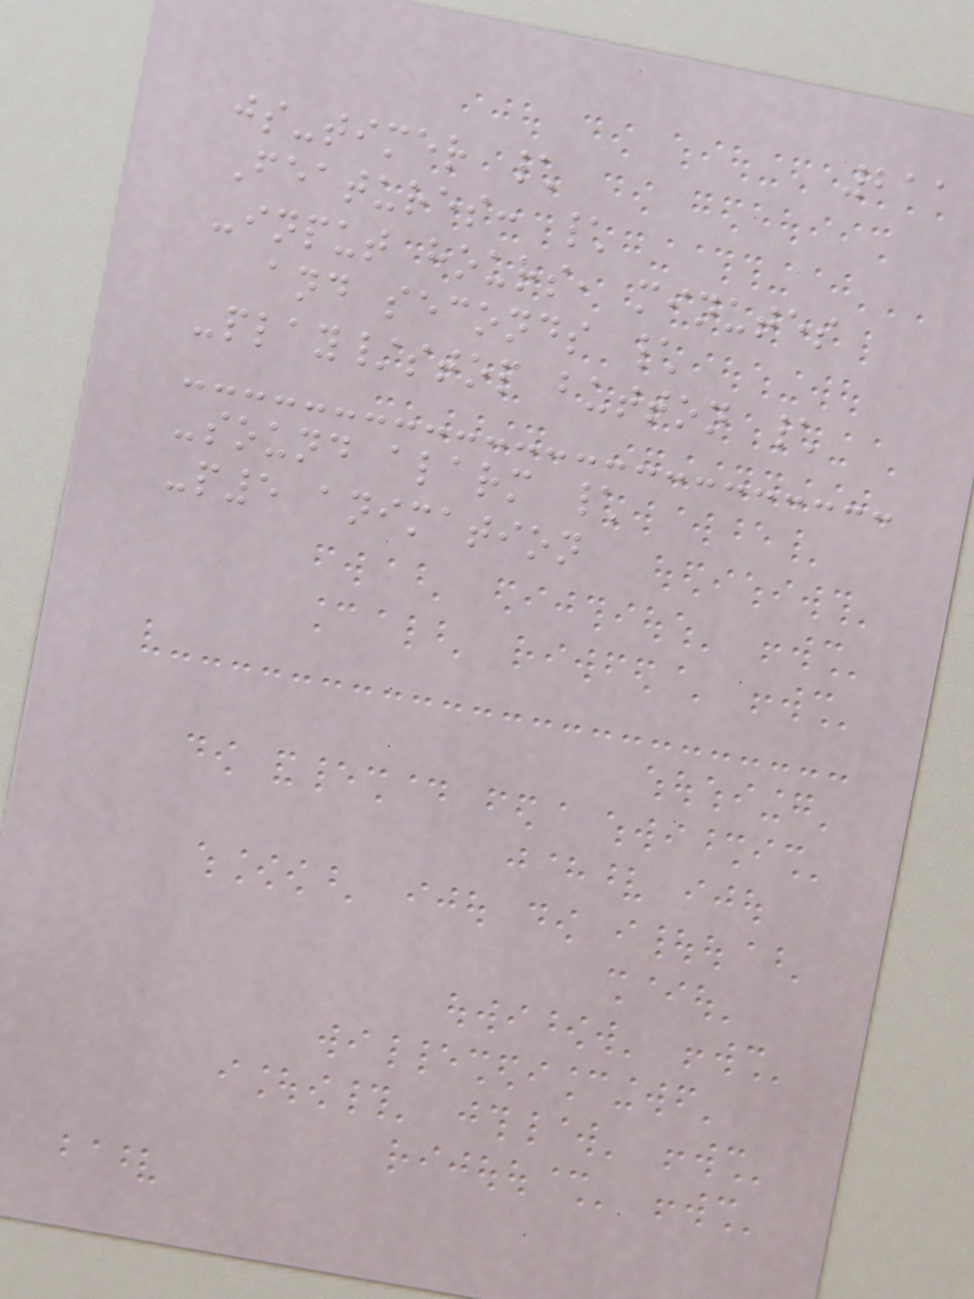211
js-timer \
Features: \
-input hours, minutes
and seconds \
-play/stop button \
-sound alarm \
-p5 animation
